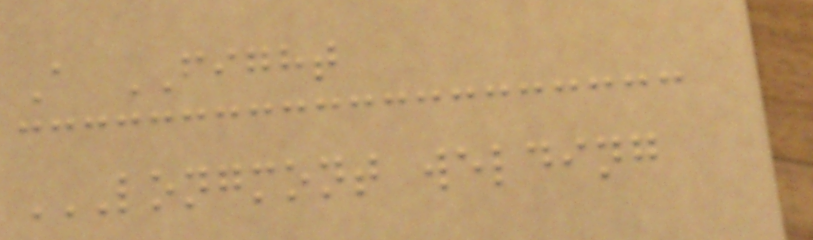A FIGHT
LONGMONT WELDING
